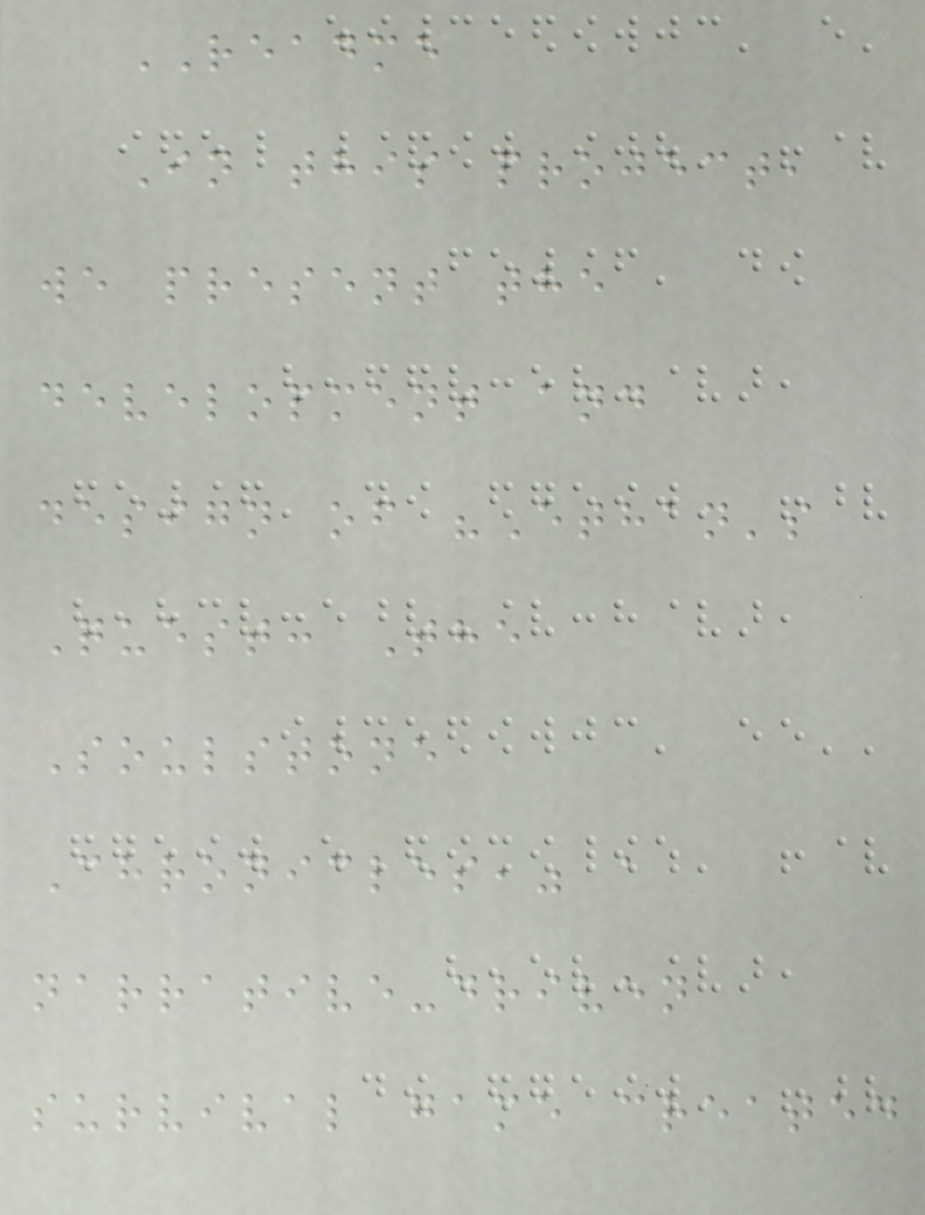README
In this project,
we present the
development and
design of "Ethan's
Quest: The
Soulstone
Chronicles," a
narrative-driven
survival game created
